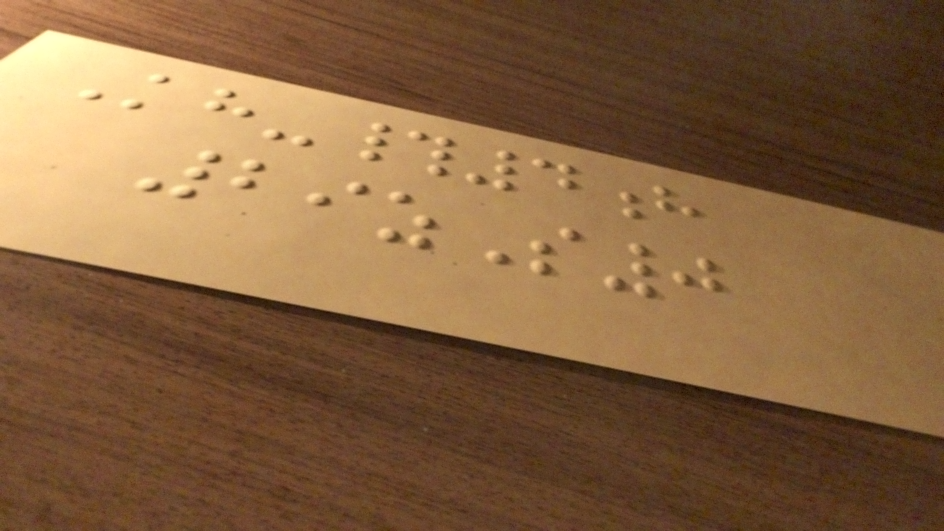Kh-#4h
29zS0
